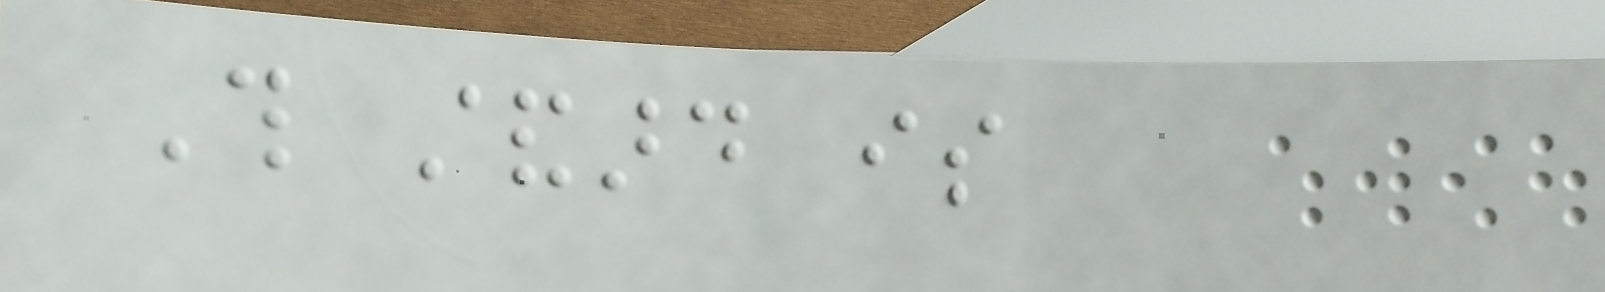This standard is
